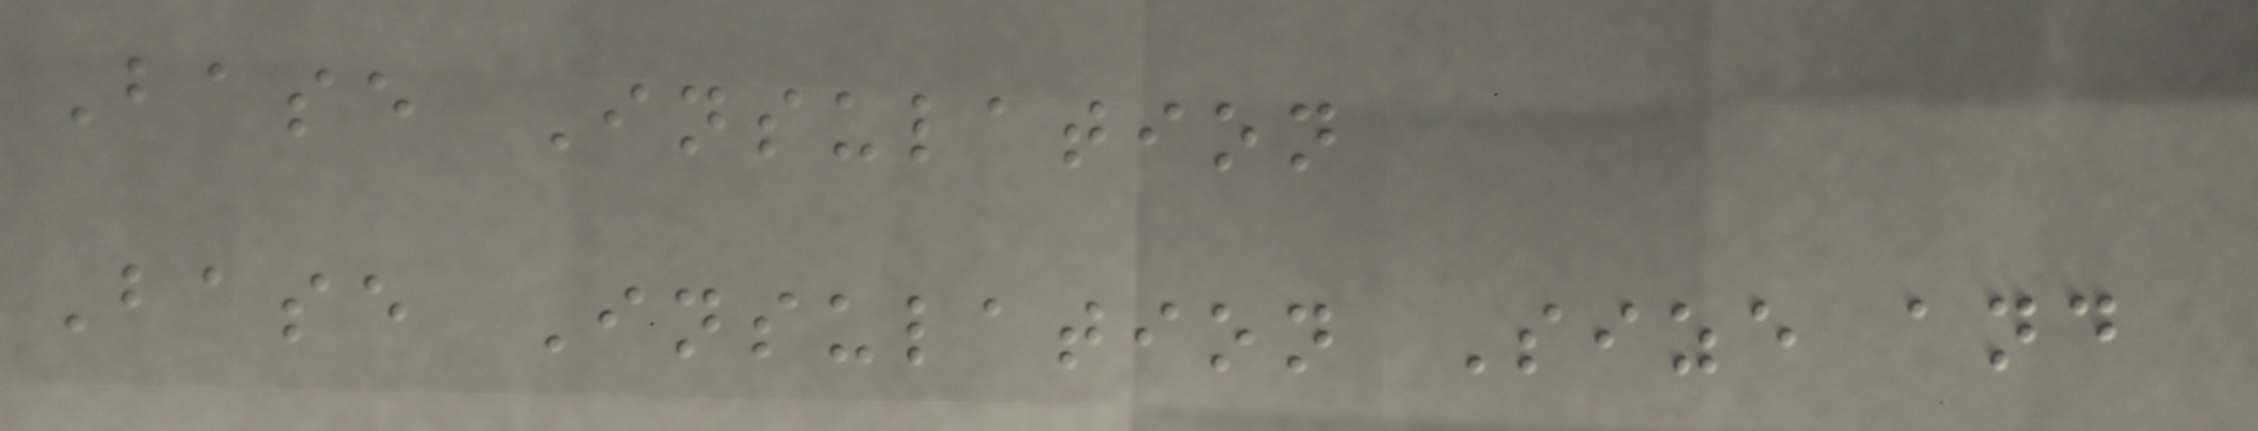Base Insulation
Base Insulation Size and
